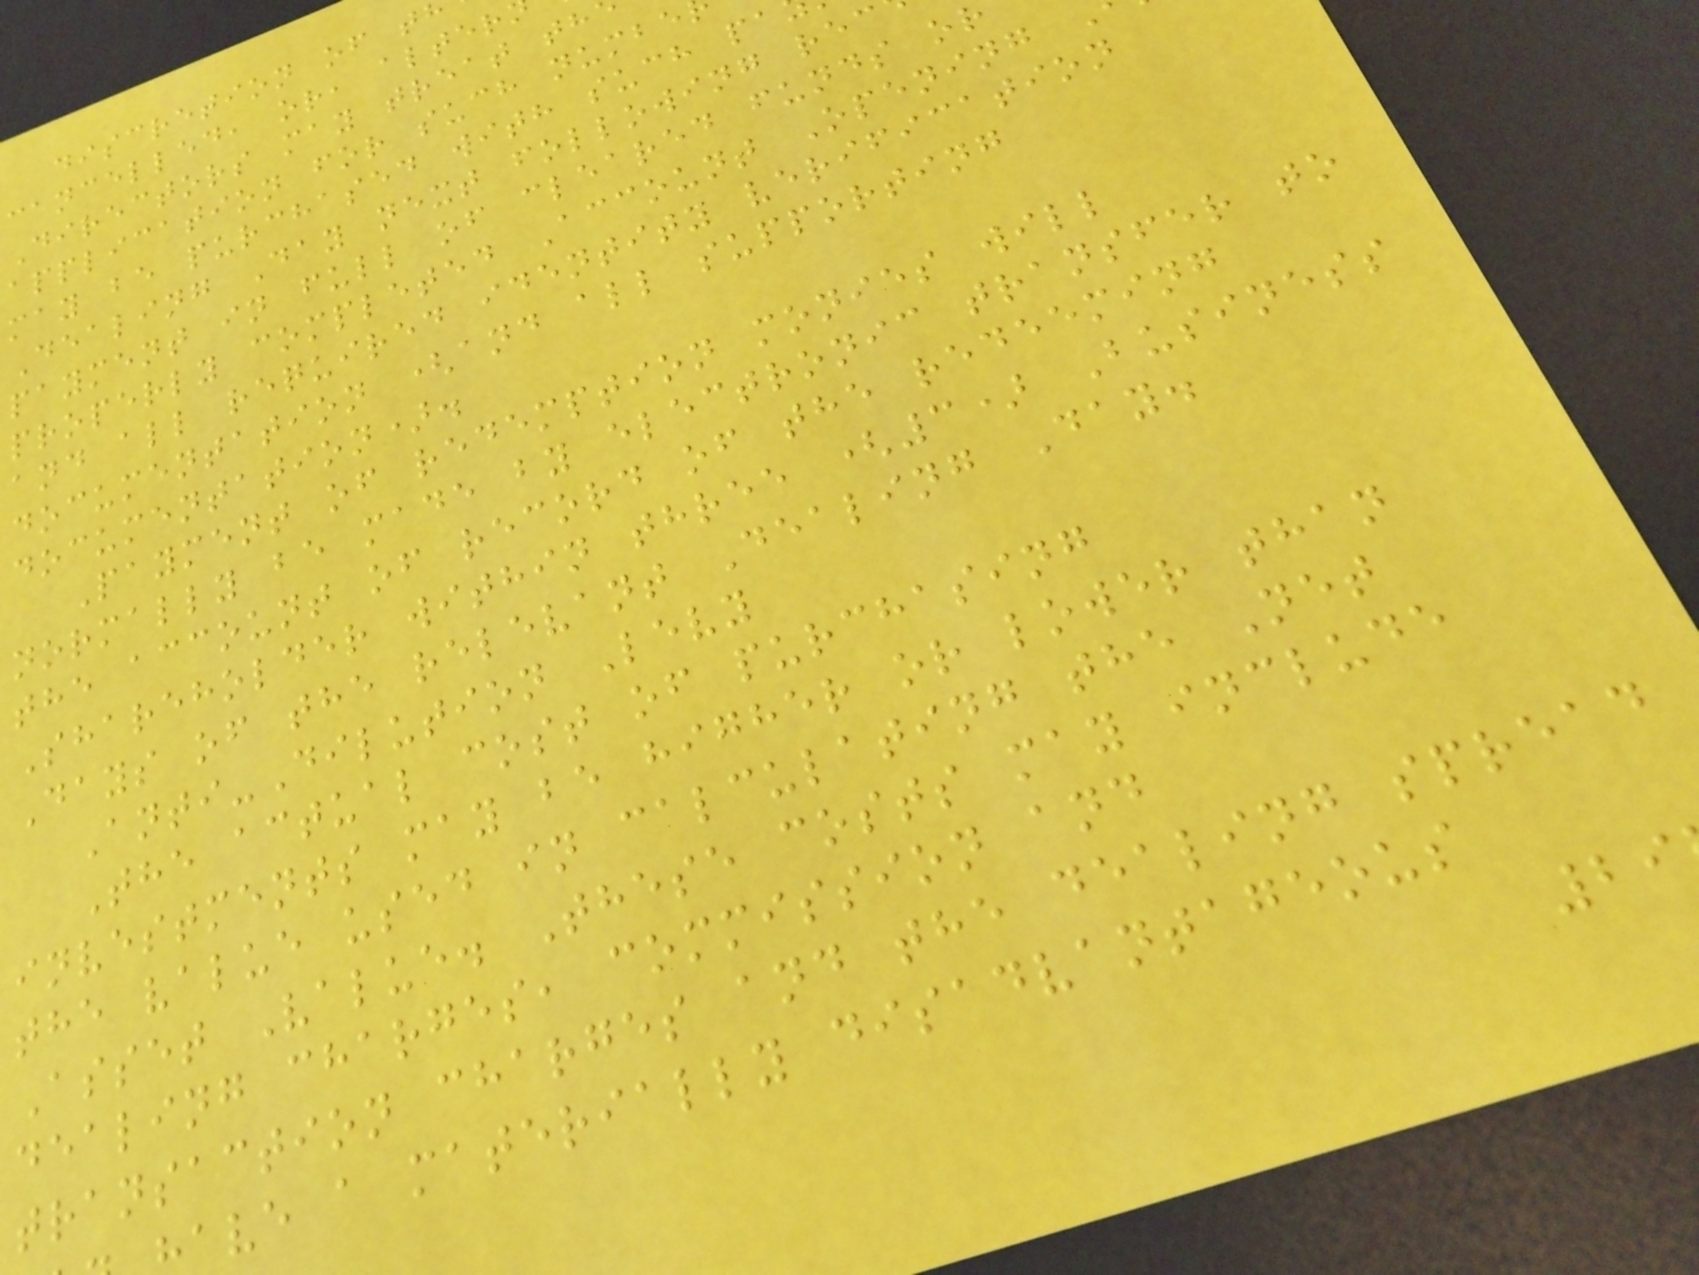discretion of t
cancelled, or, alter
Directors may treat th
application for such numbe
may be purchased with such pa
Dealing Day next following rec
payment in full of cleared funds or
properly completed Account Opening
and all required identity verification
documentation (and all supporting
documentation).
Payment of redemption monies will
normally be made by electronic transfer to
the account of record of the redeeming
Shareholder within three (3) Business
Days of the relevant Dealing Day.
Anti-Dilution Levy
The actual cost of purchasing
investments may be higher or lower than
the value used in calculating the Net
Asset Value. These costs may include
dealing charges, commission and
transaction charges and the dealing spread
ave a materially disadvantageous
